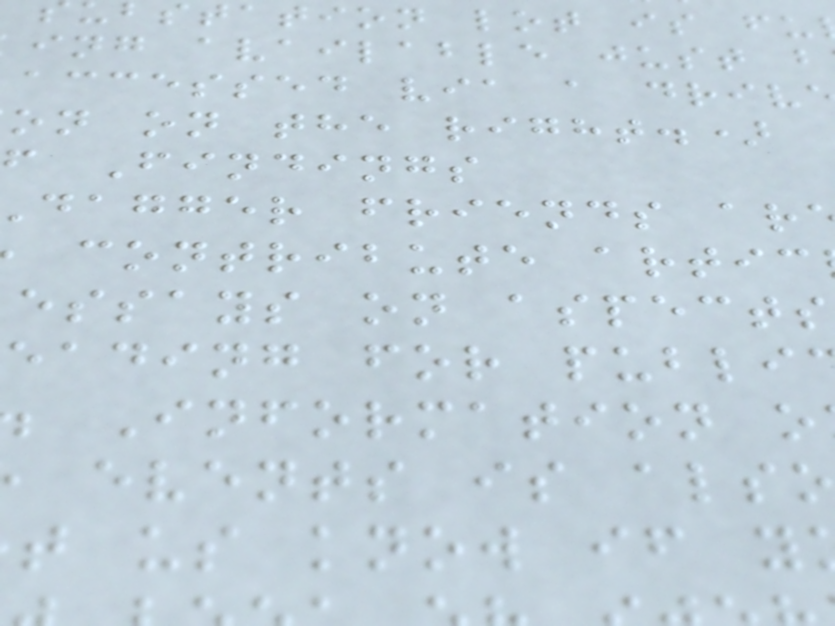tation lot is fu
ing available just b
accessed via a driv
on on the right.)
f Findings
dagger friends ar
contribute artic
essays on aspects
eading for publi
Information o
events is als
t us know if y
